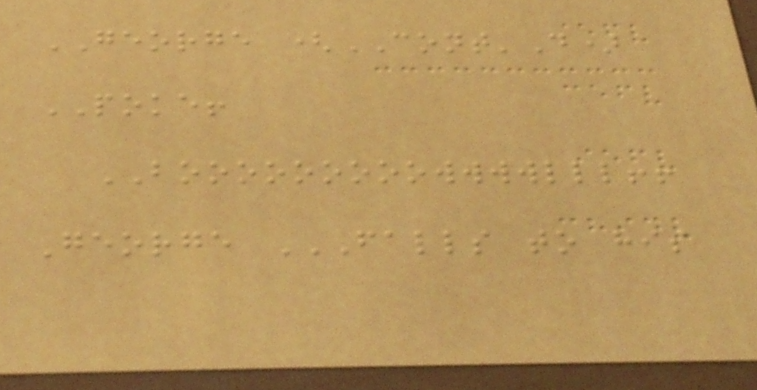GEORGE (CONT'D)
POKE!
BOOOOOOOOOWWWWLLL!!
George FALLS TO HIS
